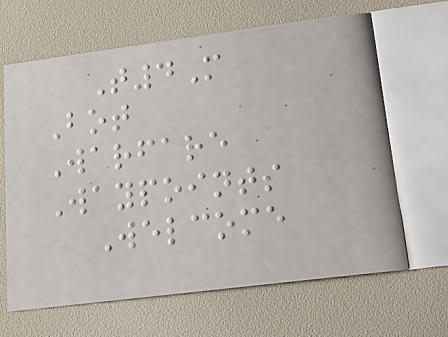T4M
Bot
Warfare
Waypoints
Welcome
